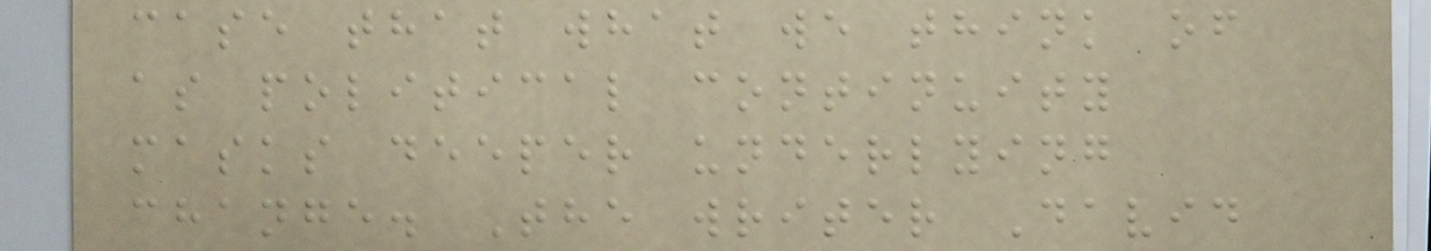case that what we think of
as political continuity
masks deeper underlying
change. The writer David
